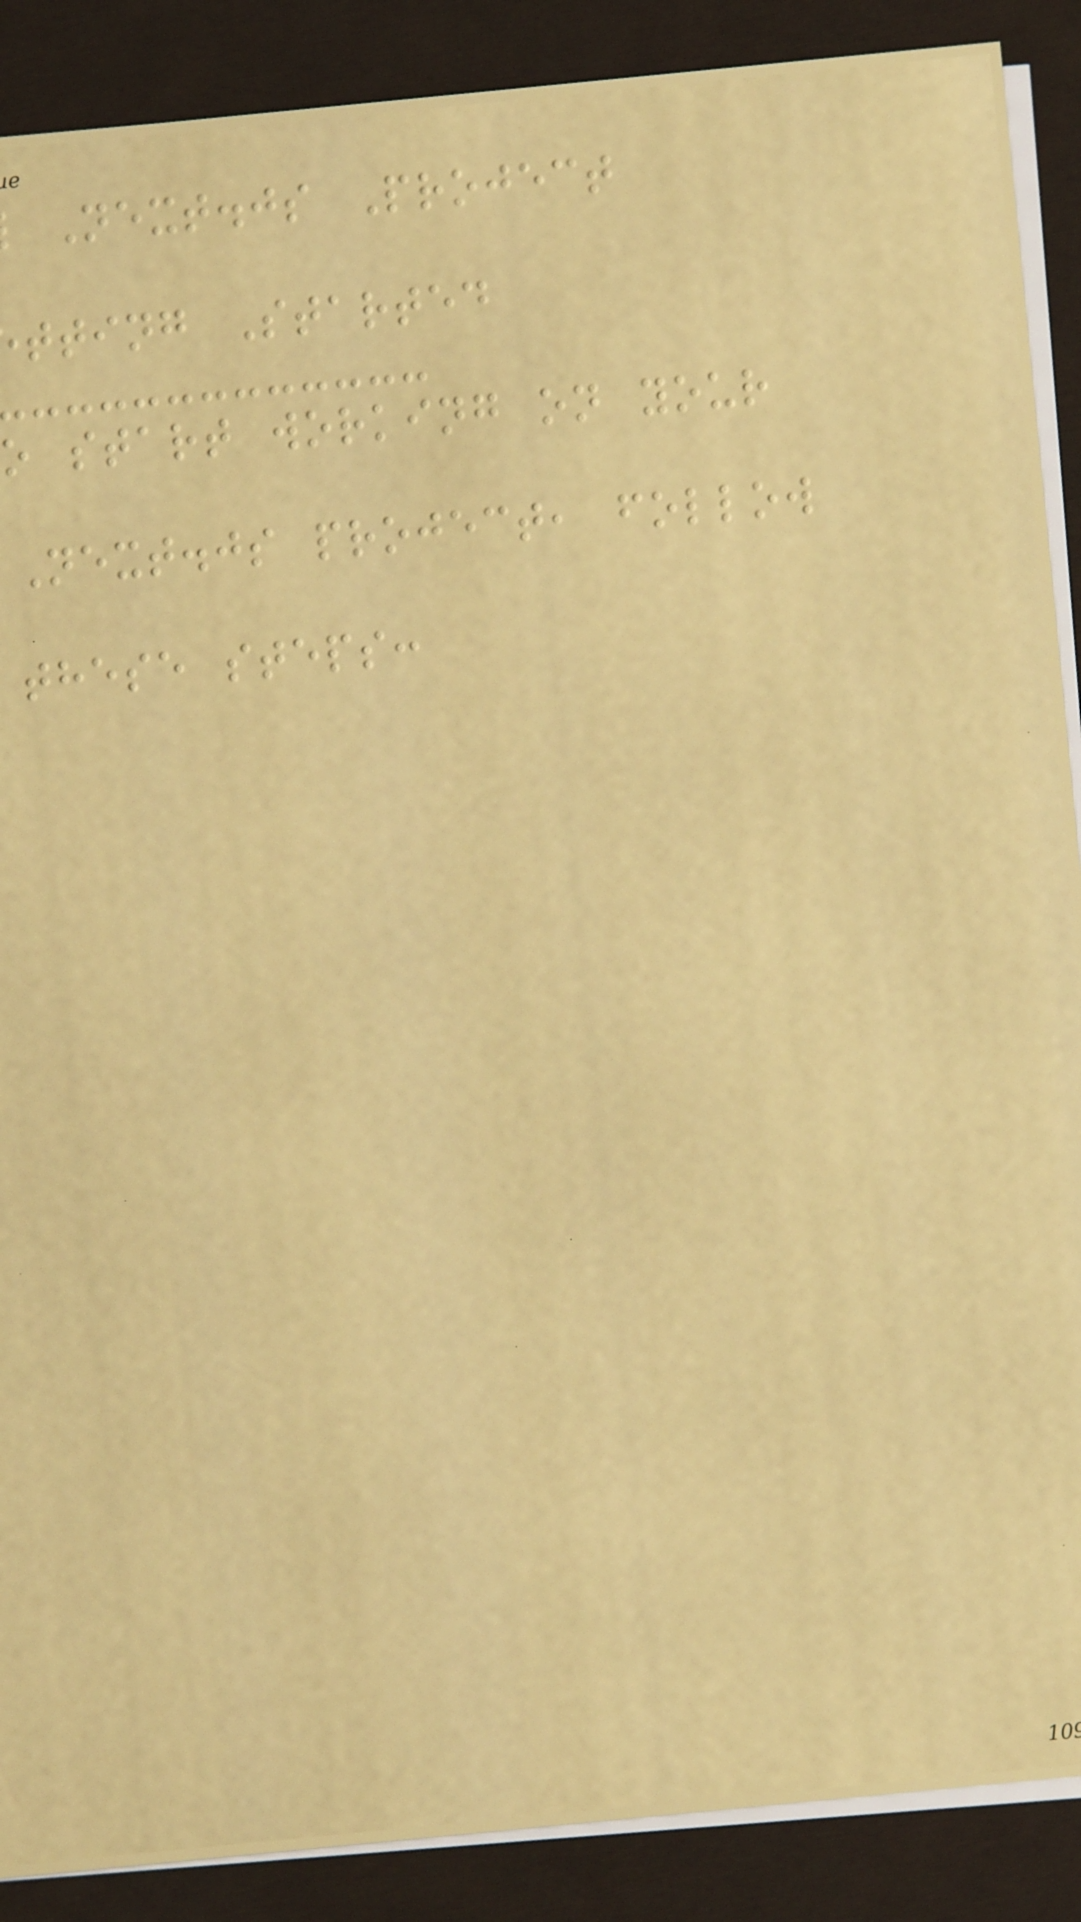Next.js Project
tting Started
o start working on your
Next.js project, follow
these steps:
